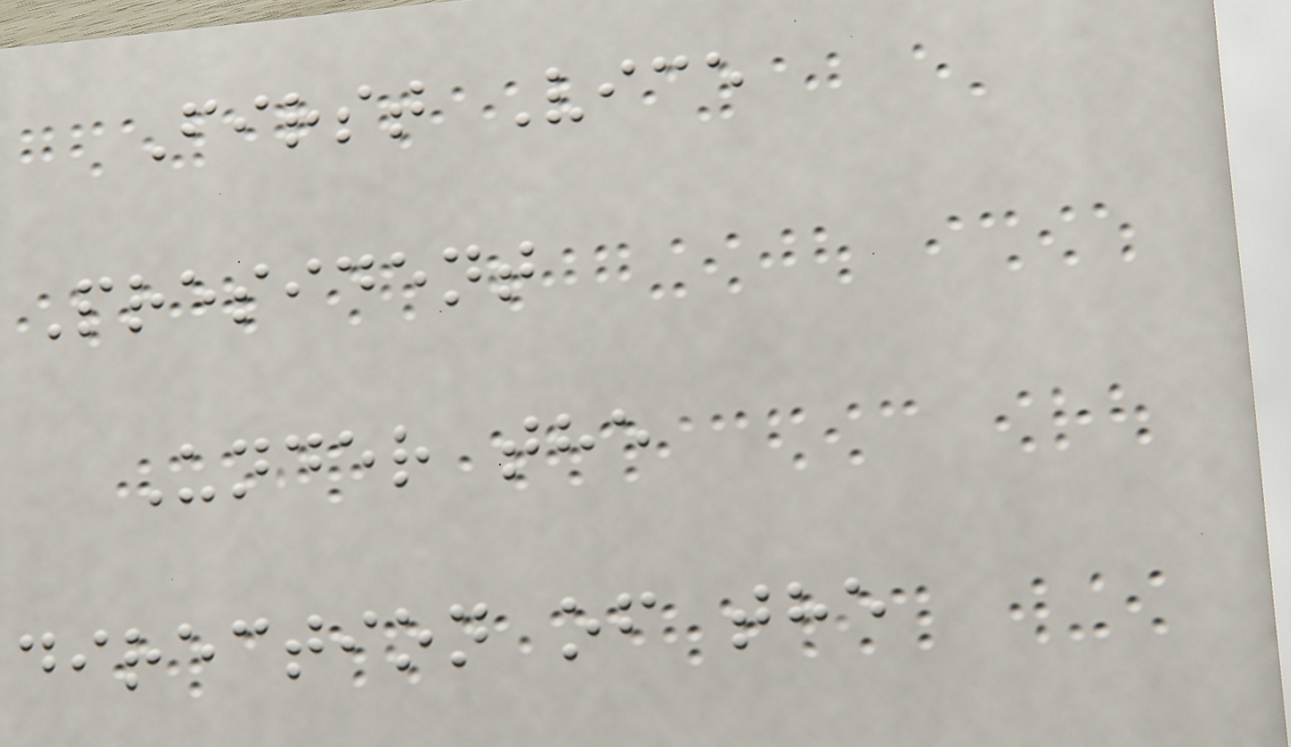First Vice
President
Under the
direction of the
